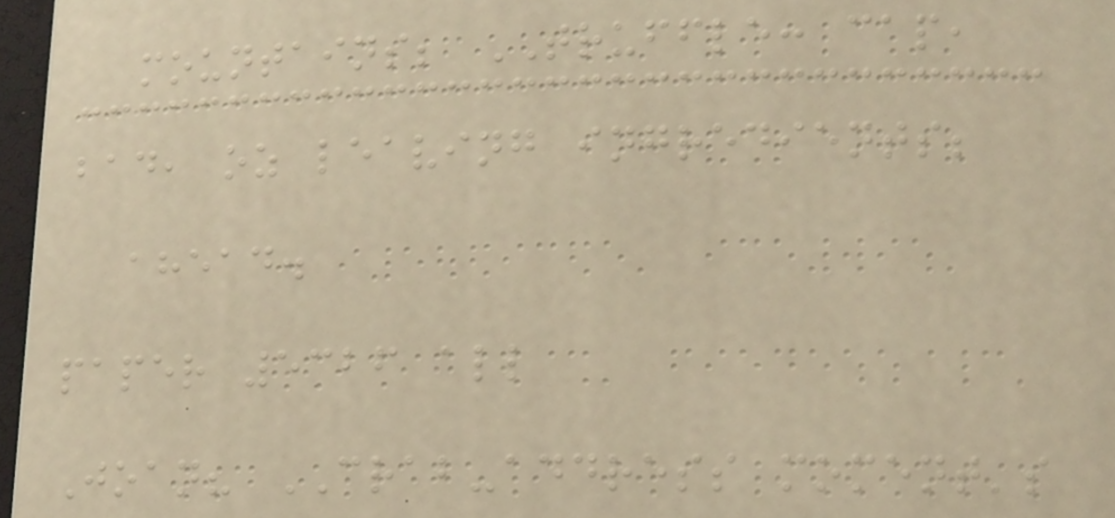mountains; TRUFFLE: cap,
bad, oz leaving ingredients;
ahead.
paper 5326 all
Joan? CRAB-address moment's
